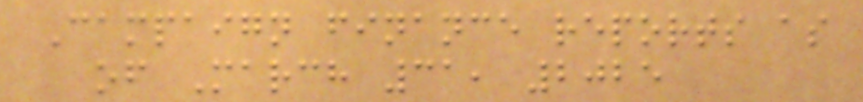Campaign finance reports as
of March 31, 2025
